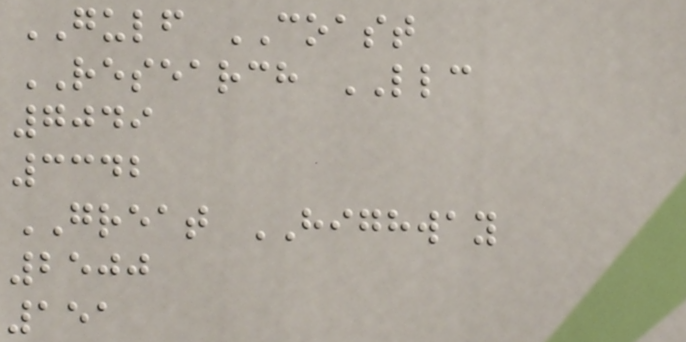GULF COAST
RESEARCH LLC
7049
3342
GREAT HIGHWAY
2500
151
